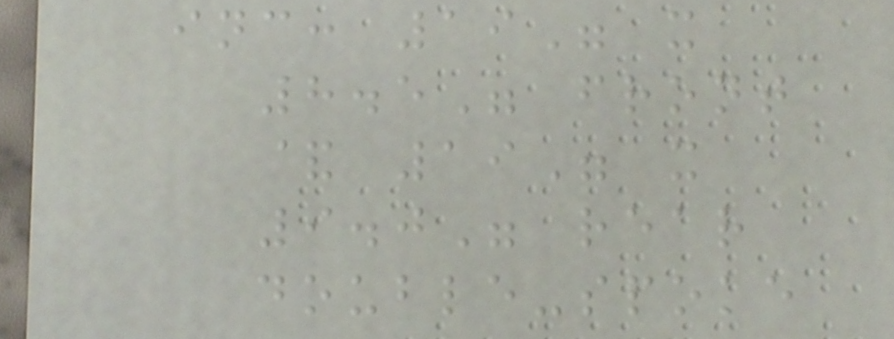inc: 19" x
8.5" front
& 19" x
9.0" rear
double-spoke
